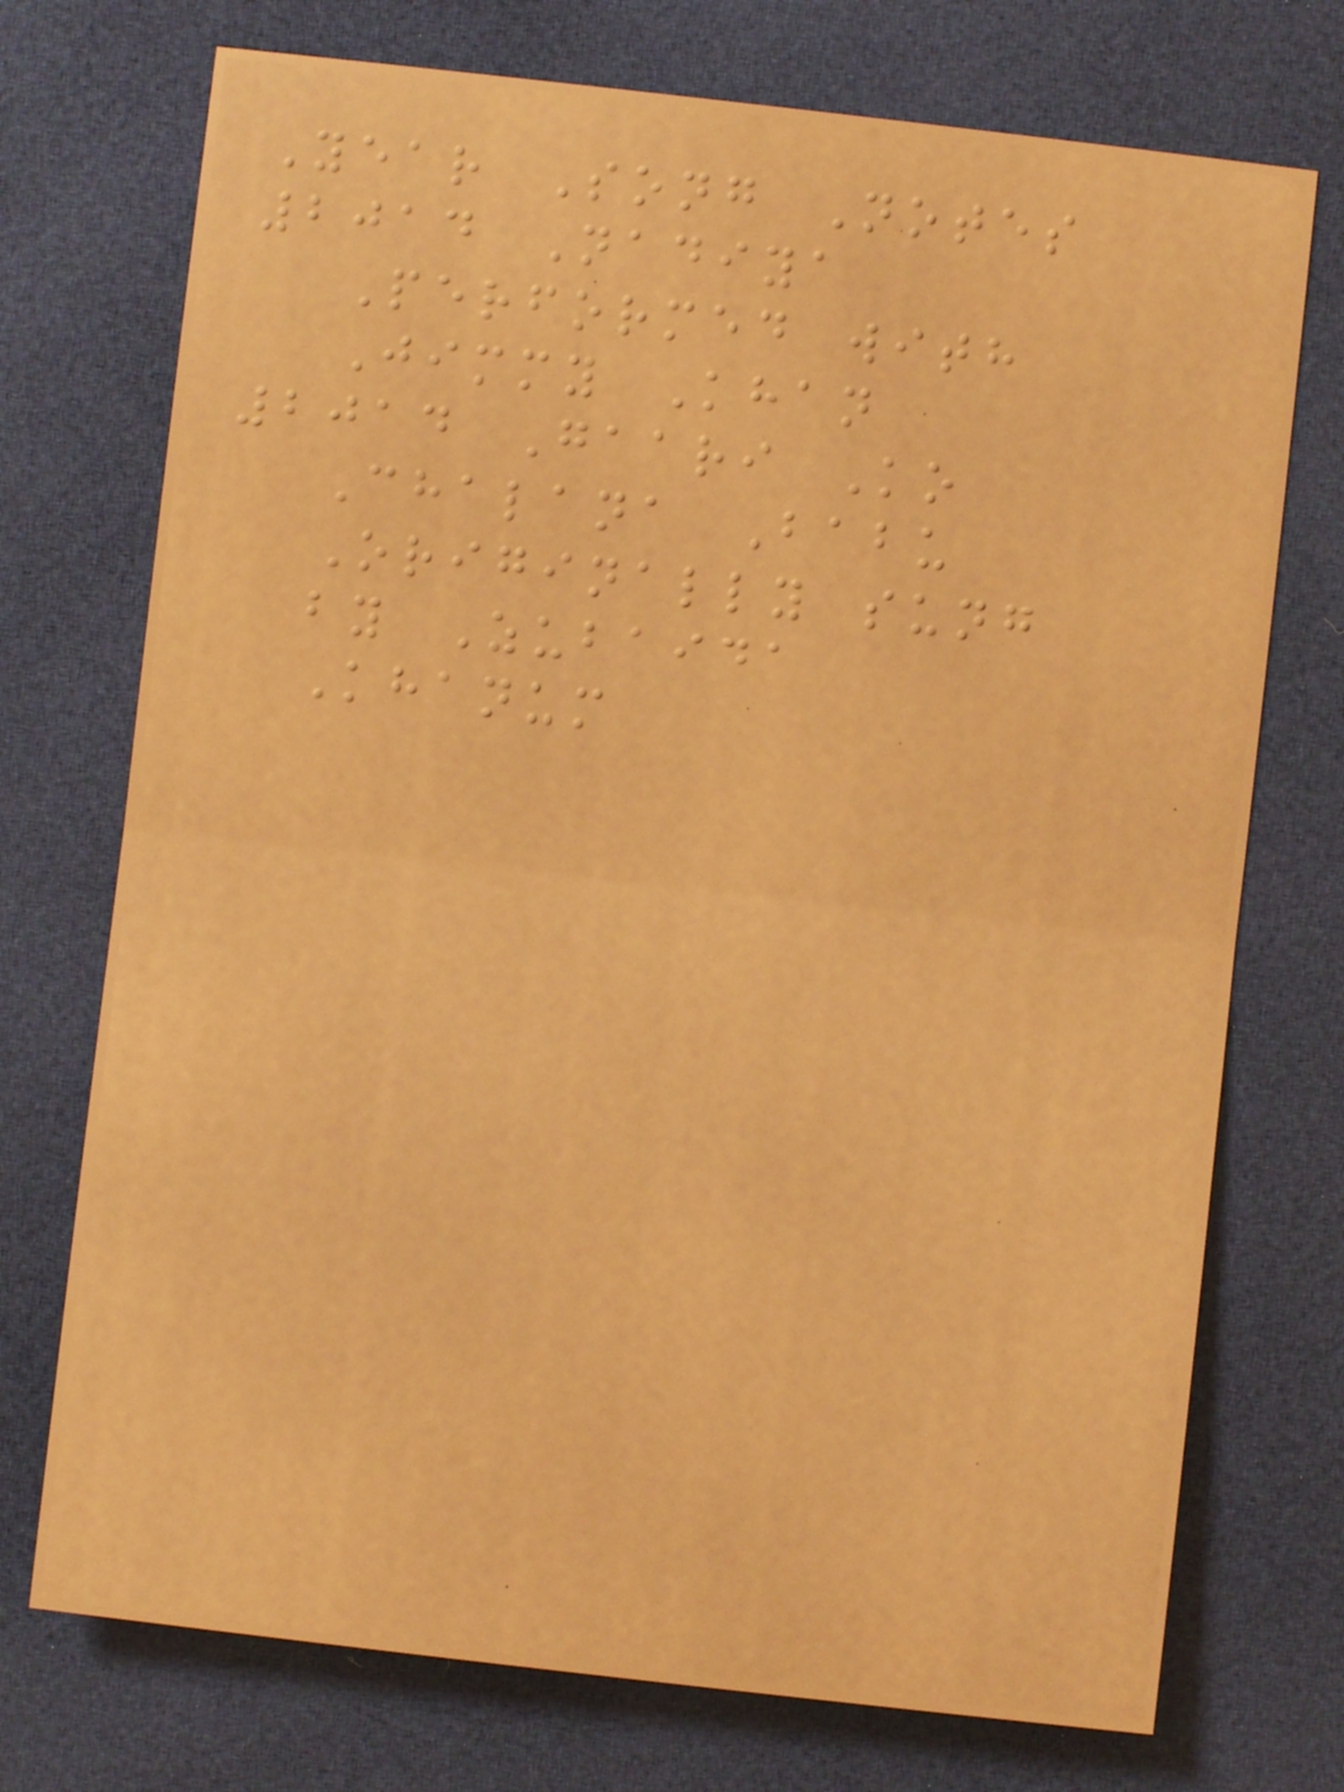Year Song Notes
2014 Nadiya
Performed with
Jimmy Khan
2014 Gaari Ko
Chalana Babu
Originally sung
by Zubaida
Khanum
